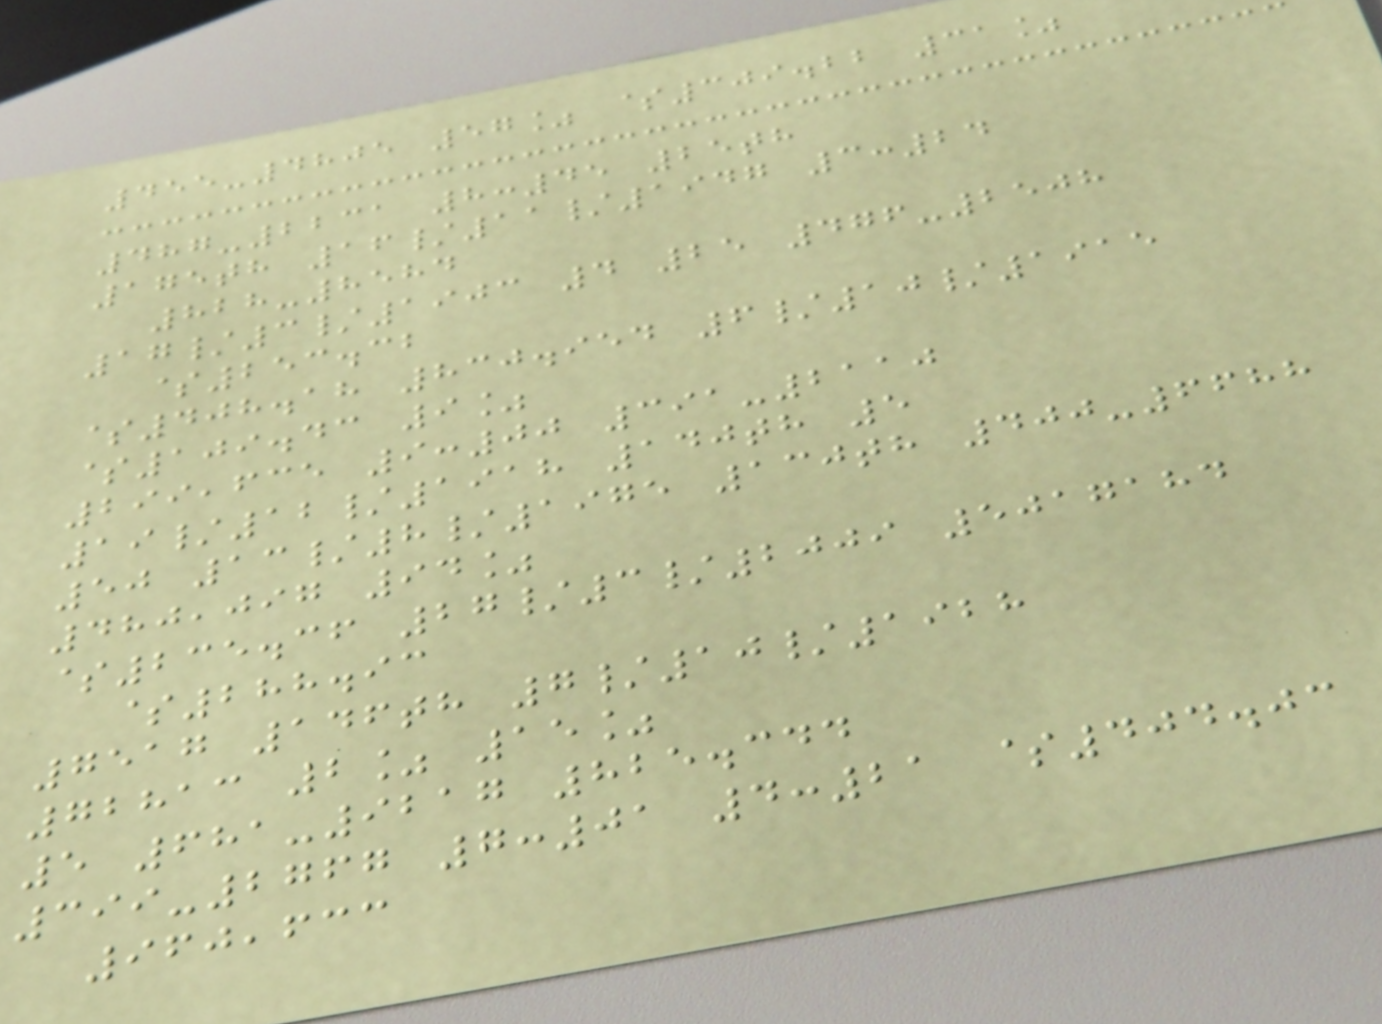455-4805 57% $309.22 31%
487-2231 8:45 25th
175th 16/11/1947 3:24
828-8584
17/3/1903 4 25 476-2508
$253.32
$408.18 830.954 6/10/1915
$109.43 9%
299,635 9:00 391-2110
19/12/1918 140th 5
50 13/8/1975 130th 400-6688
480,097 94%
$235.36 27/3/2009 5017184
$288.93
7517 146th 7/10/1928
72813 2% 15%
5 681-9217 825.344
399-2767 7:01 4:21 $404.03
960,633
